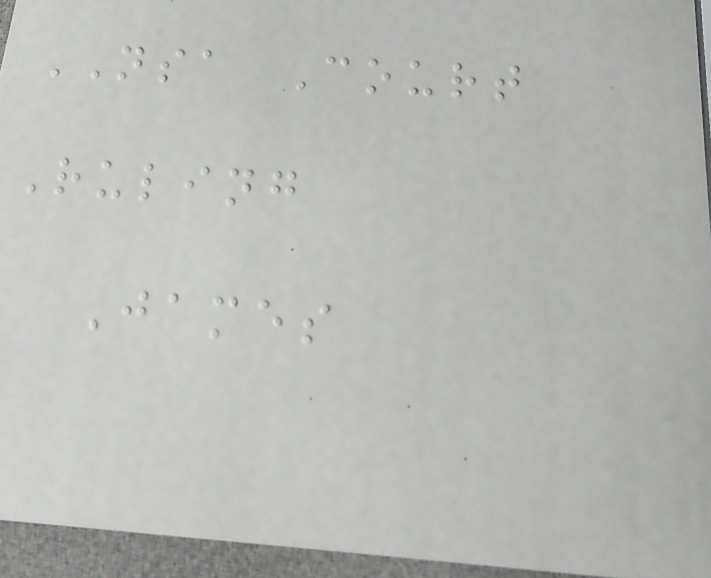NSA Court
Ruling
James
